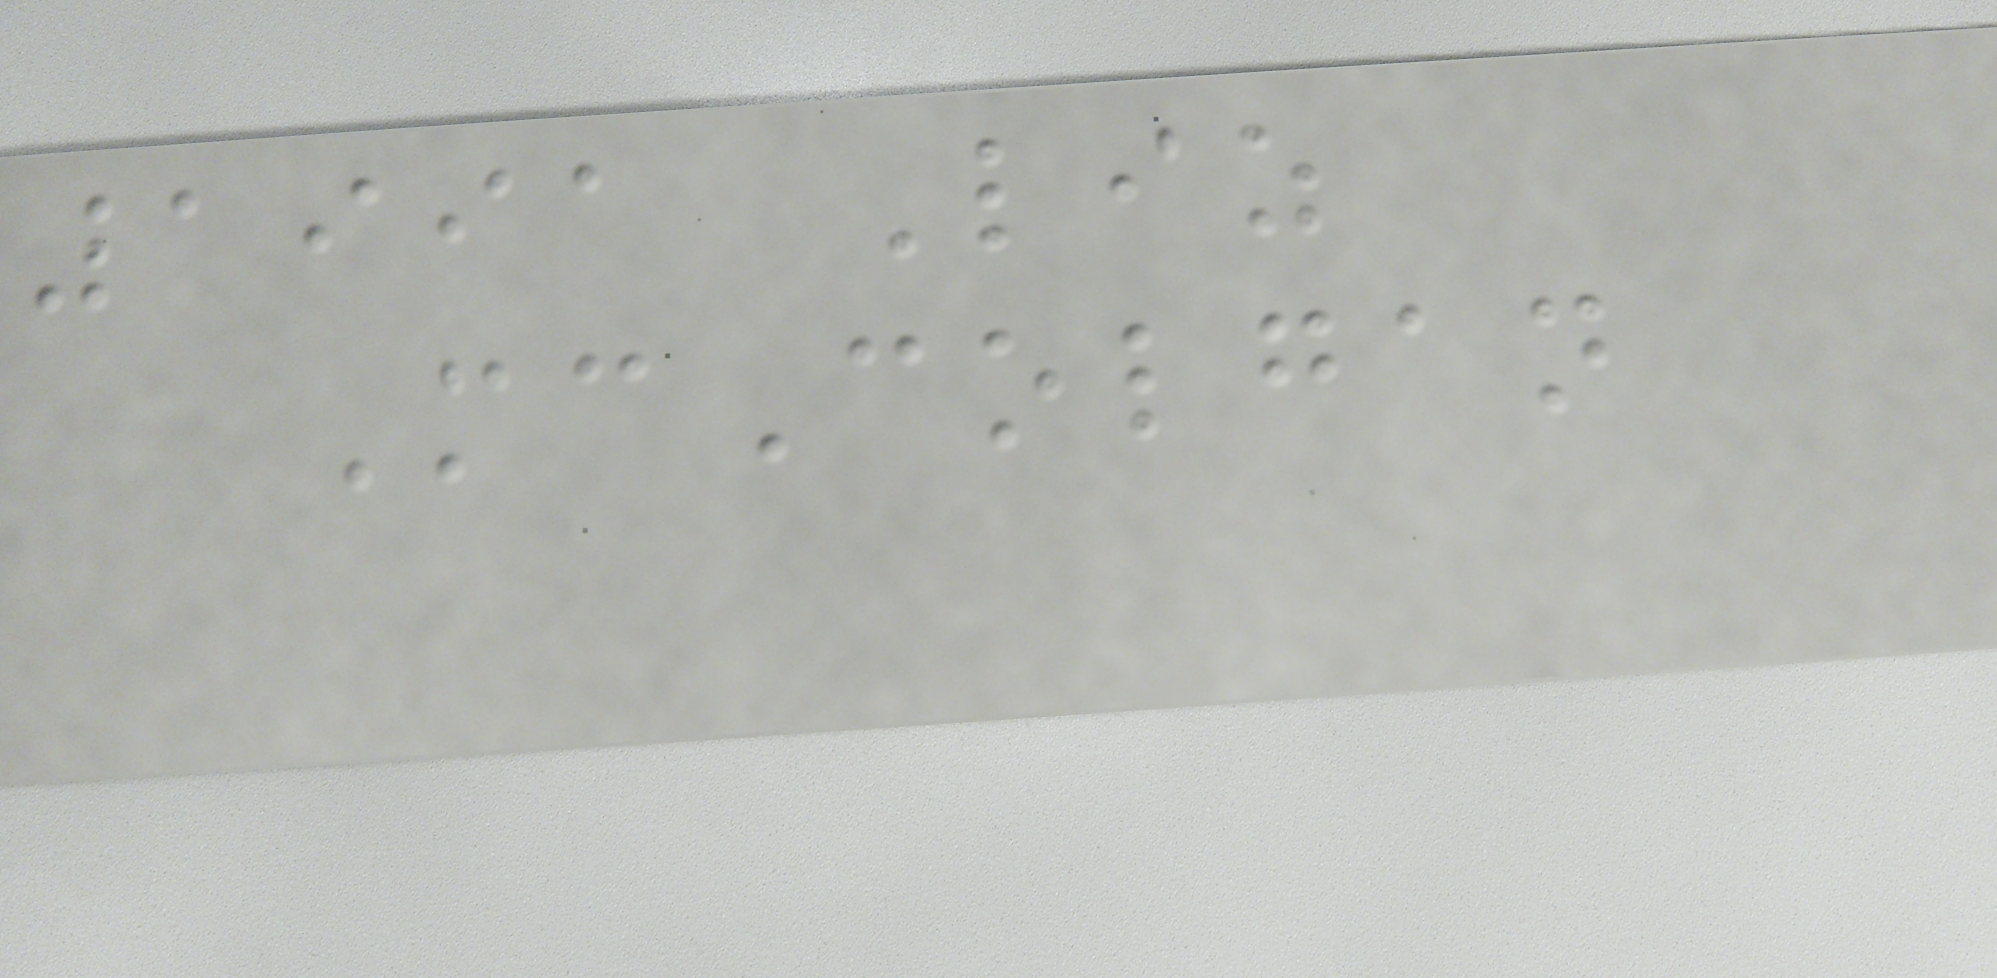1991 Liz
McColgan
